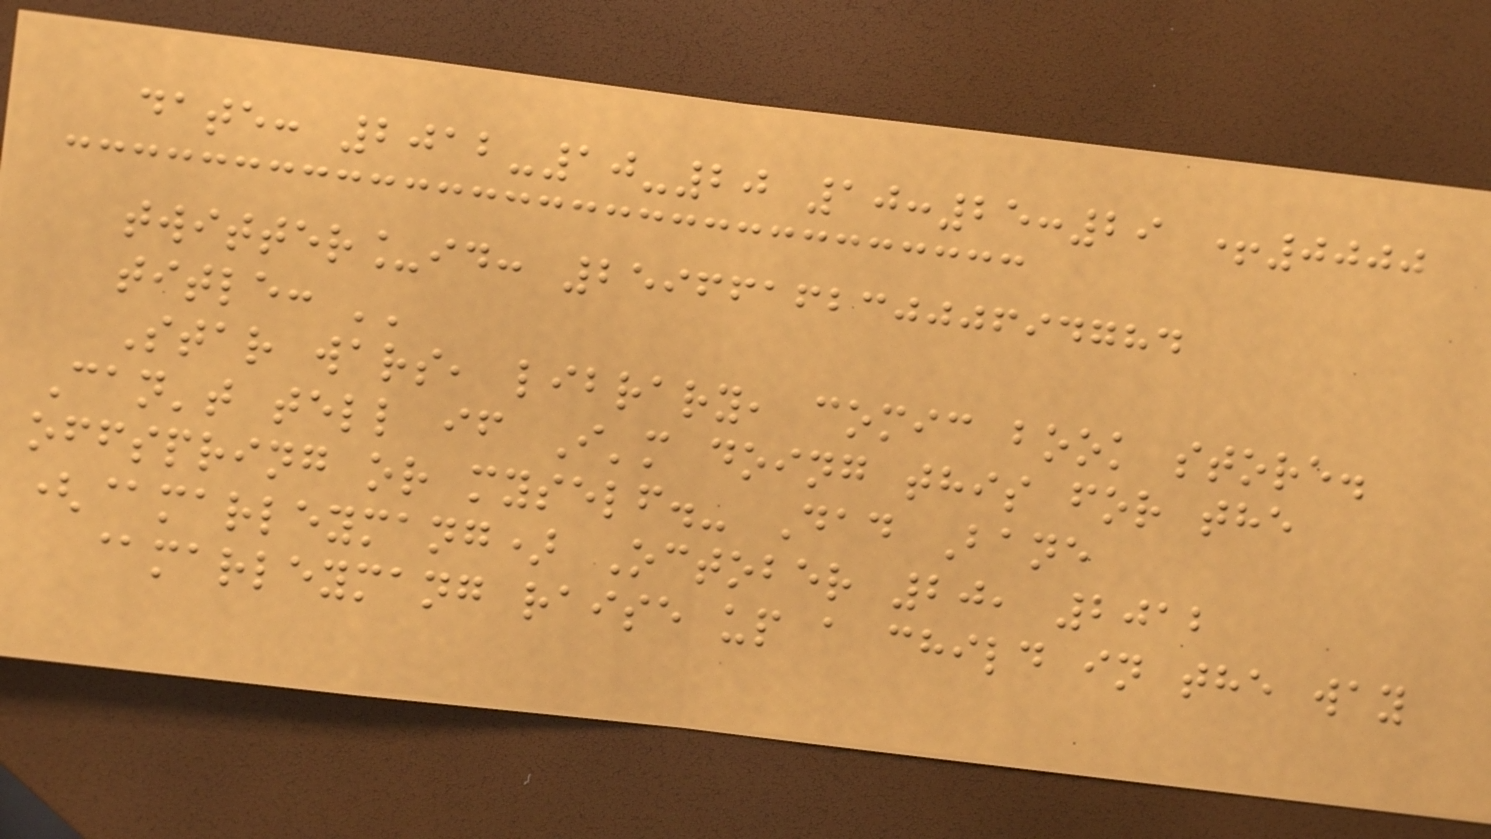date: 2012-10-20 10:25:29 +0000
twitter_id: 259661623000694784
title: ''
Star wars, library, comic book store.
Can't tell if I'm doing this for the
offspring or myself.- Dad Bane
(@marleymang) October 20, 2012
@marleymang raise up a child in the way
